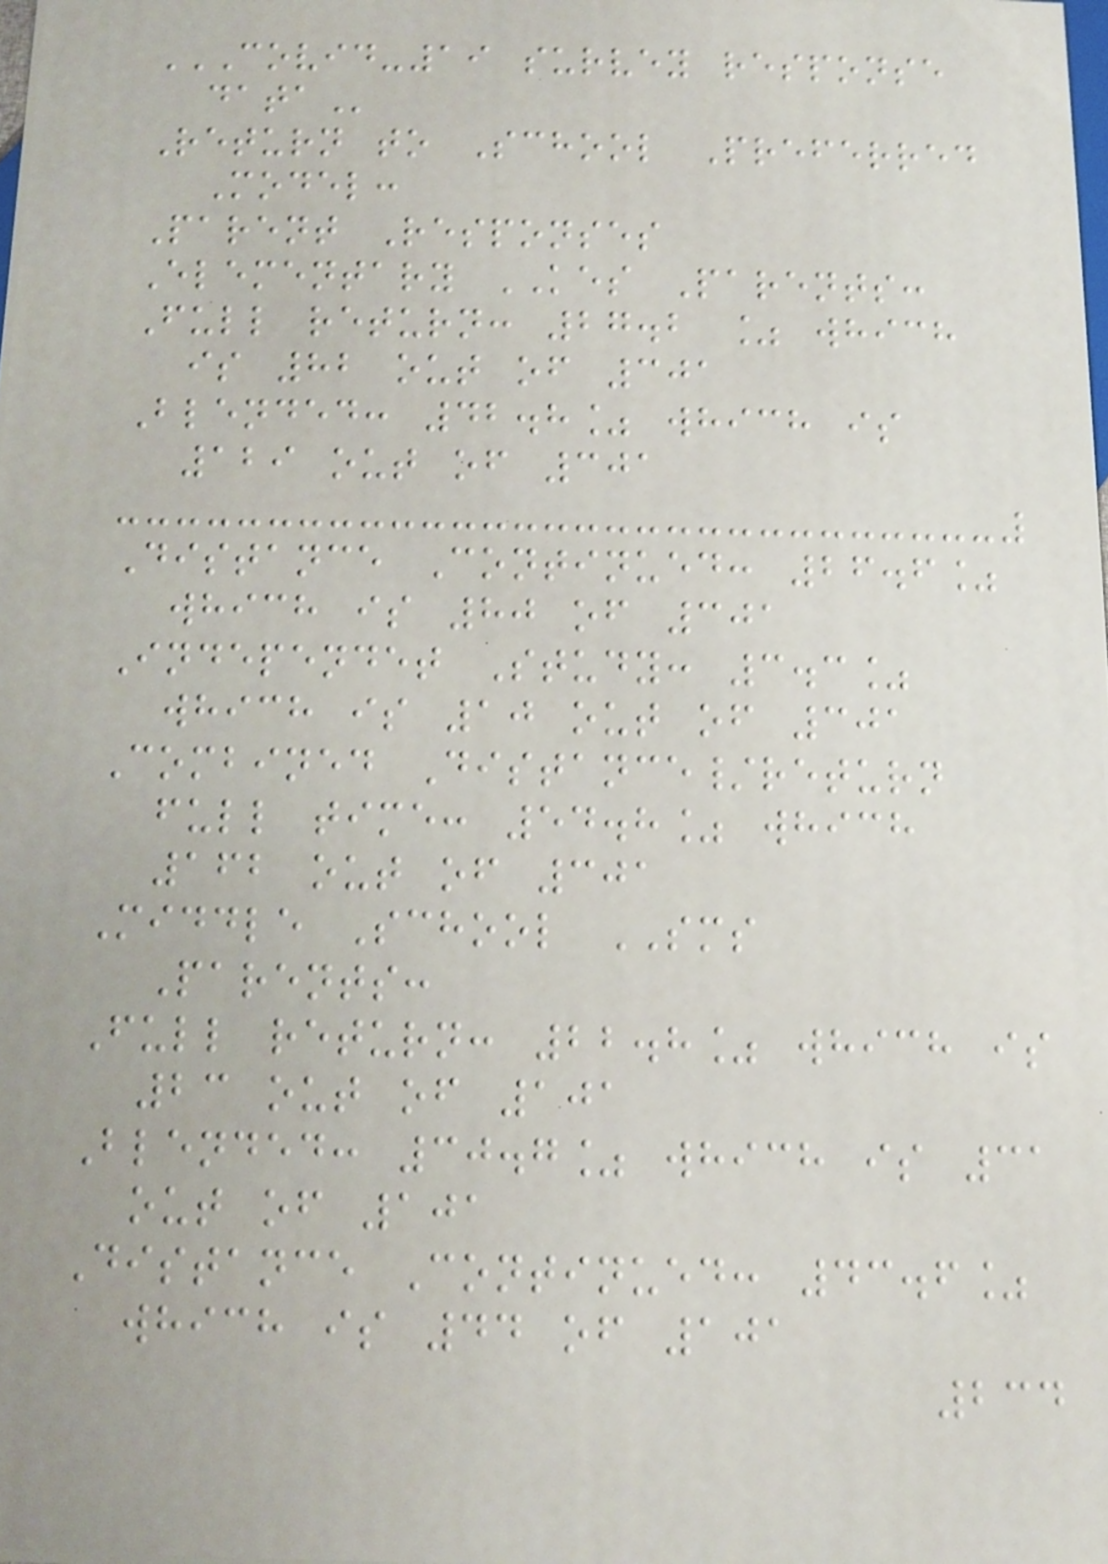COVID-19 SURVEY RESPONSE
DATA
Return to School Preferred
Model:
Parent Responses
Elementary KES Parents:
Full return: 27.2 % which
is 82 out of 301
Blended: 42.8% which is
129 out of 301
Distance Continued: 26.6%
which is 80 of 301
Independet Study: 3.3%
which is 10 out of 301
Combined Distance/return
full time: 54.8% which
162 out of 301
Middle School SMS
Parents:
Full return: 22.8% which is
23 out of 101
Blended: 30.7% which is 31
out of 101
Distance Continued: 43.6%
which is 44 of 101
234
